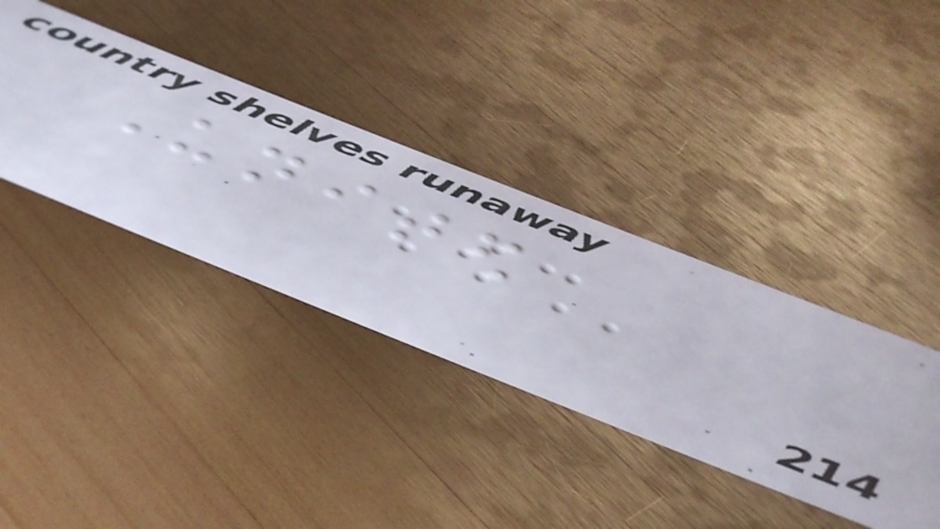United
